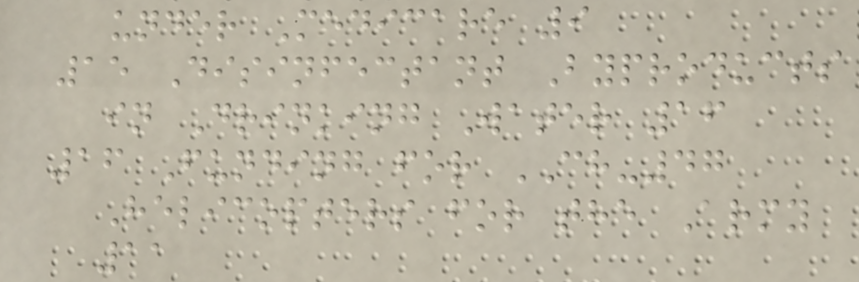under Medicare 9
15 Disinfectant Byproducts
in Drinking Water 16
16 Funding for CH-47
Helicopters for the Army
11
